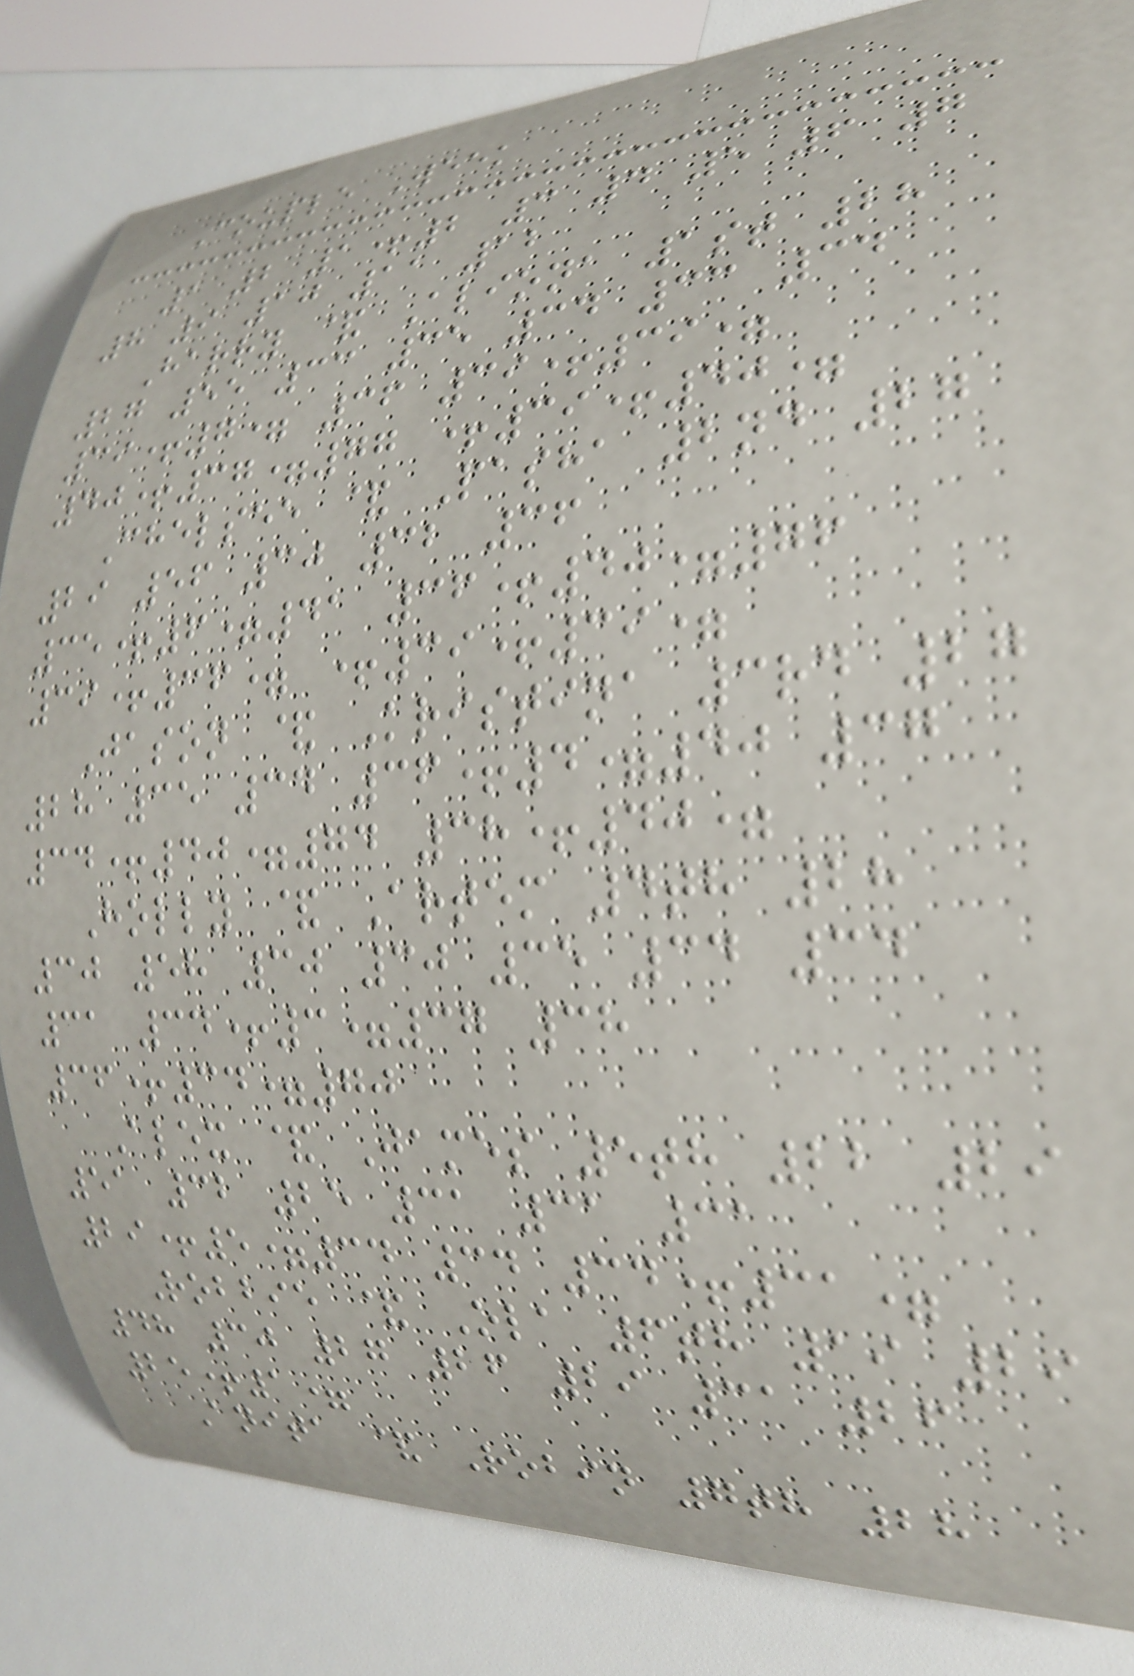Couple Week
1 2 1+2 3 4 5 6 7
8 9 10 11 12
Harry & Aliona 1st 28
27 55 33 35 34 33 34
39+7= 36 39+39=
40+37=77 +39+40=
Chelsee & Pasha 2nd 27
29 56 30 32 36
35+6=41 36+40=76
39+36= +39+39=
Jason & Kristina 3rd 27
28 35 34 36+4=40 37
34+40=74 38+40=
Holly & Artem 4th 28
30 58 30 30 35 34 34
31 34+3=37 38
36+34=70
Alex & James 5th 22 29
51 32 25 31 31 31
29+5=34 34 34+31=
Robbie & Ola 6th 19 29
48 30 27 26 29 31 26
25+1=
Anita & Robin 7th 28
